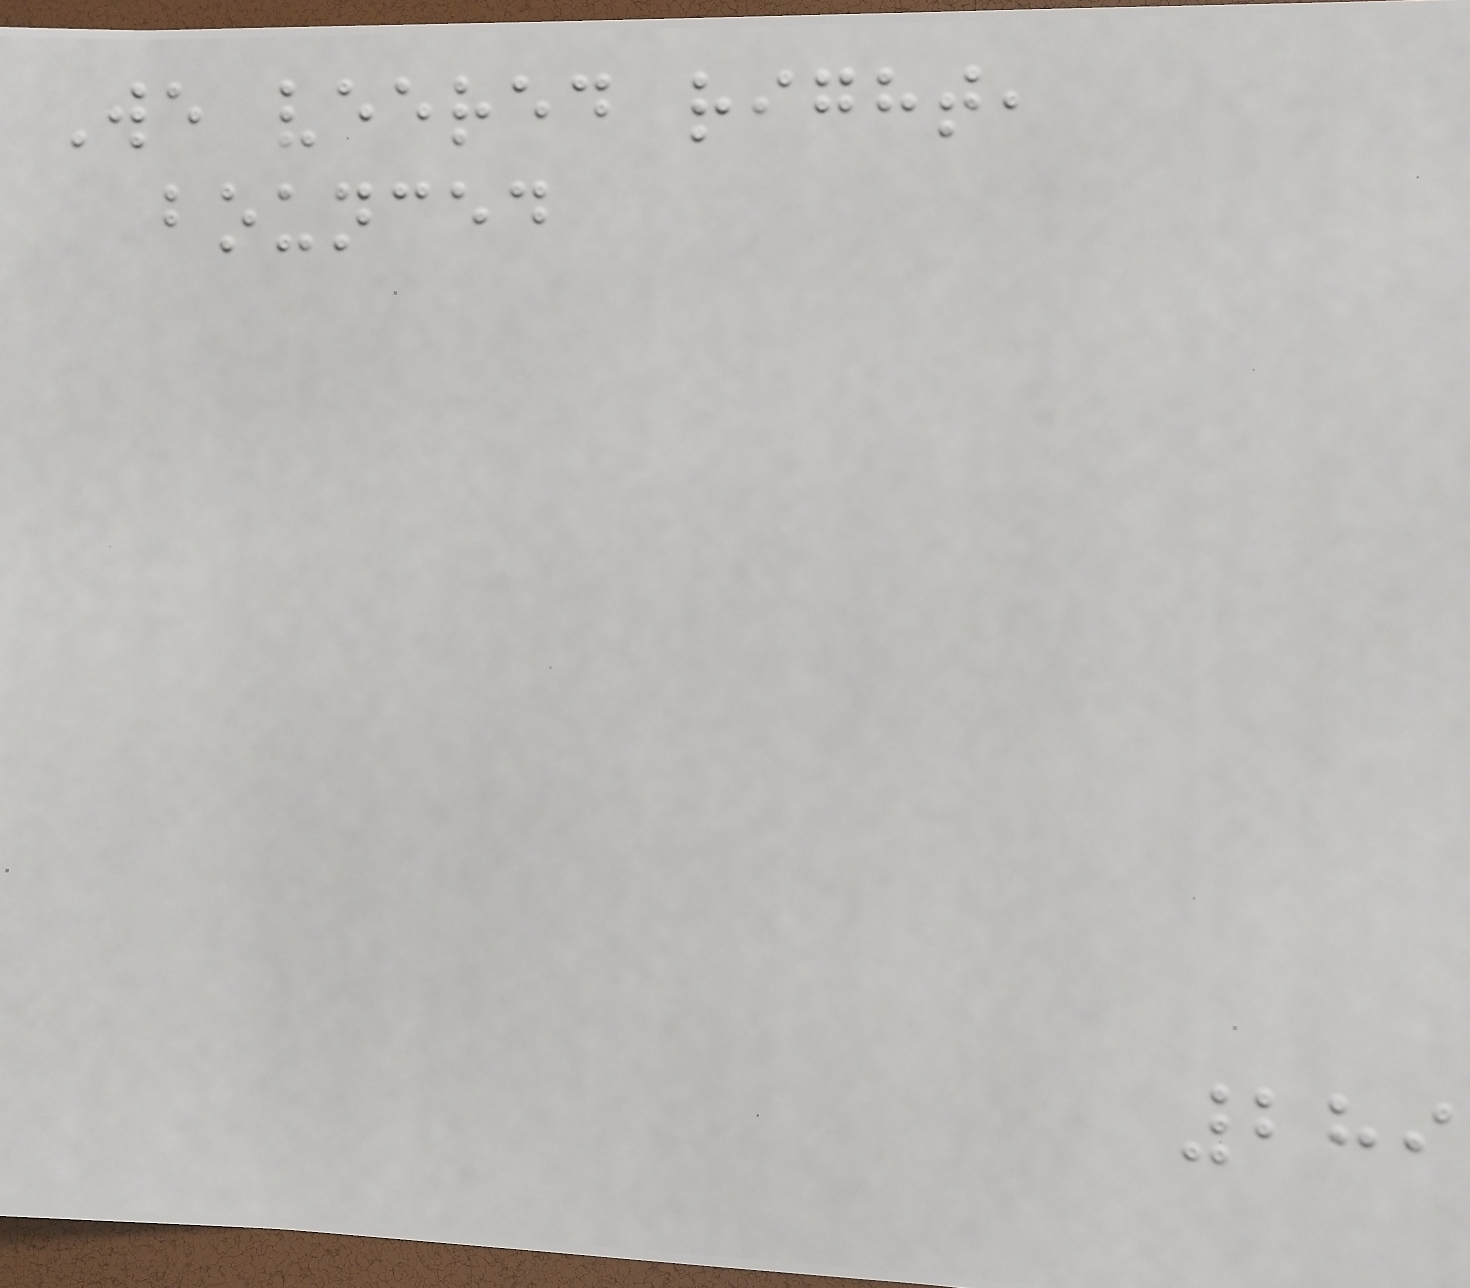We veered right,
bounced
289
